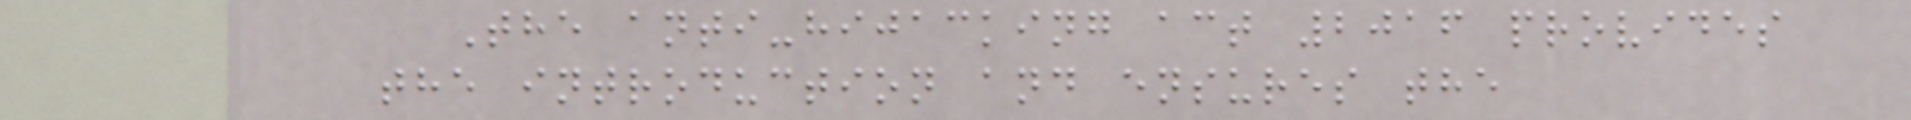The anti-hijacking act 2016 provides
the introduction and ensures the
